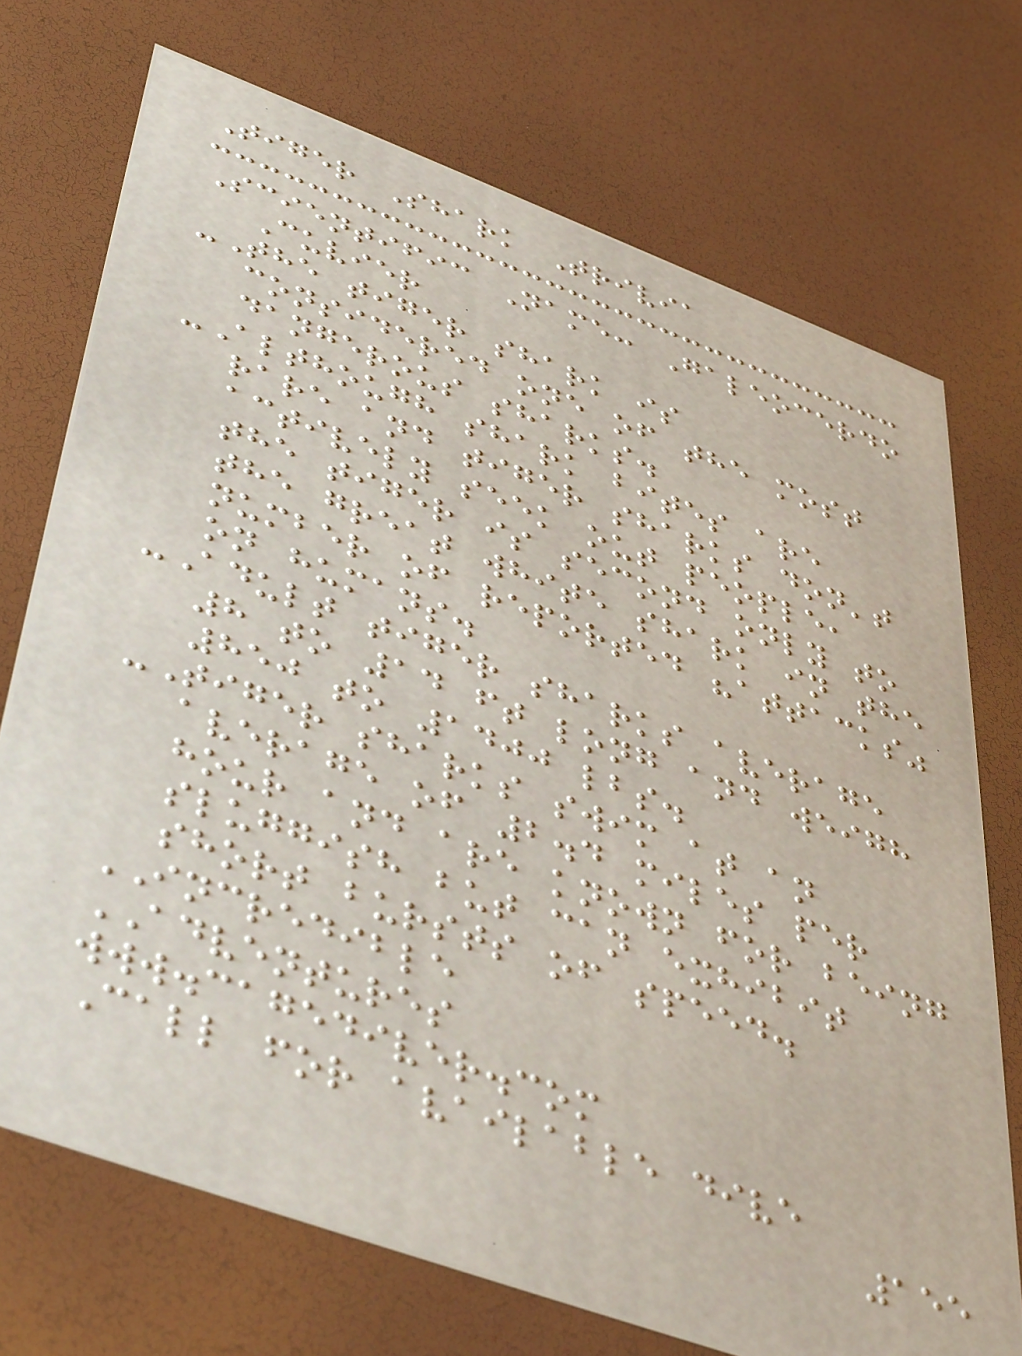Tiger Shark Trivia
Scientific Name: Galeocerdo
Cuvier
-The tiger shark is
considered one of the most
dangerous sharks.
-Although shark bites are
rare and tiger sharks don't
actively seek out people,
the tiger is second only to
the great white shark in the
number of reported "attacks"
on humans.
-Adult tiger sharks average
8 to 14 ft long and weigh
850 to 1400 lbs.
-Tiger sharks swim at an
average of 2.4 miles per
hour and are known for being
sluggish but can exhibit
short bursts of speed.
INCREDIBLE
ADVENTURES
www.cagediver.com
Call for available dive
155
